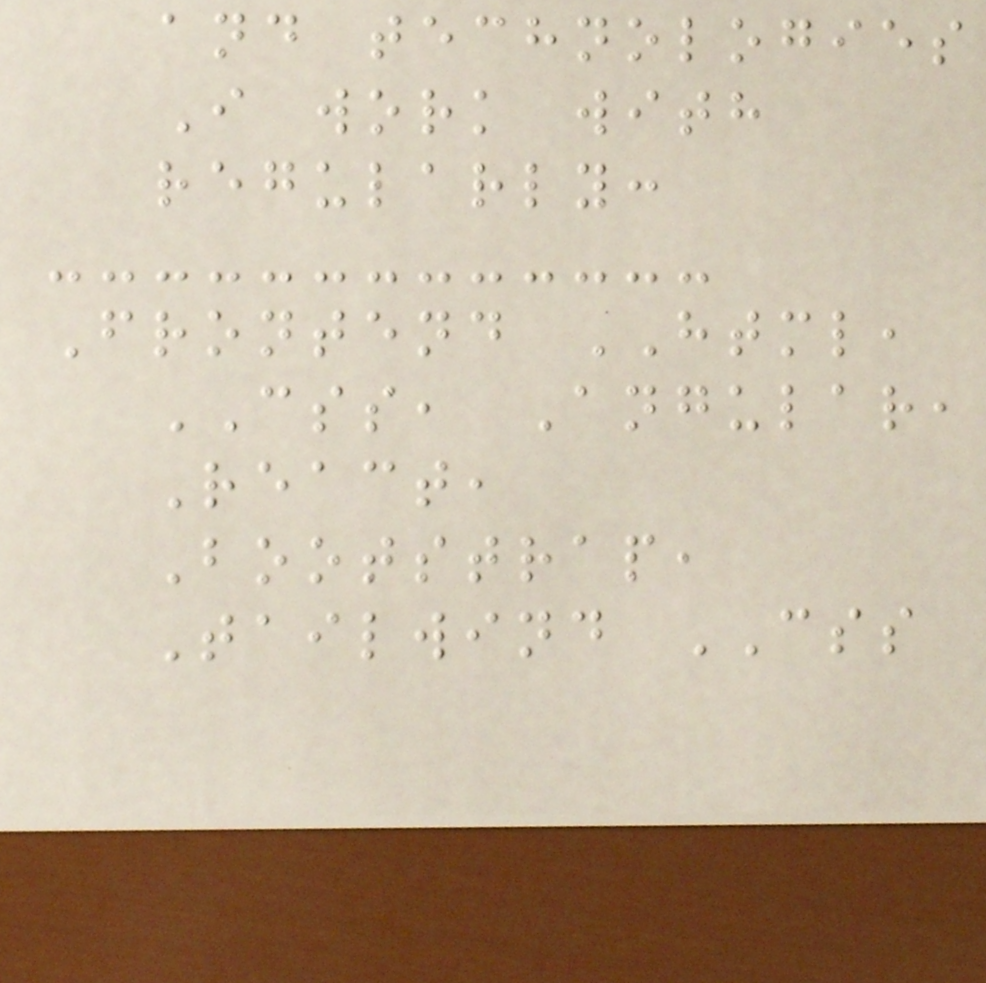and technologies
I work with
regularly:
Frontend HTML,
CSS, Angular,
React,
Bootstrap,
Tailwind CSS
